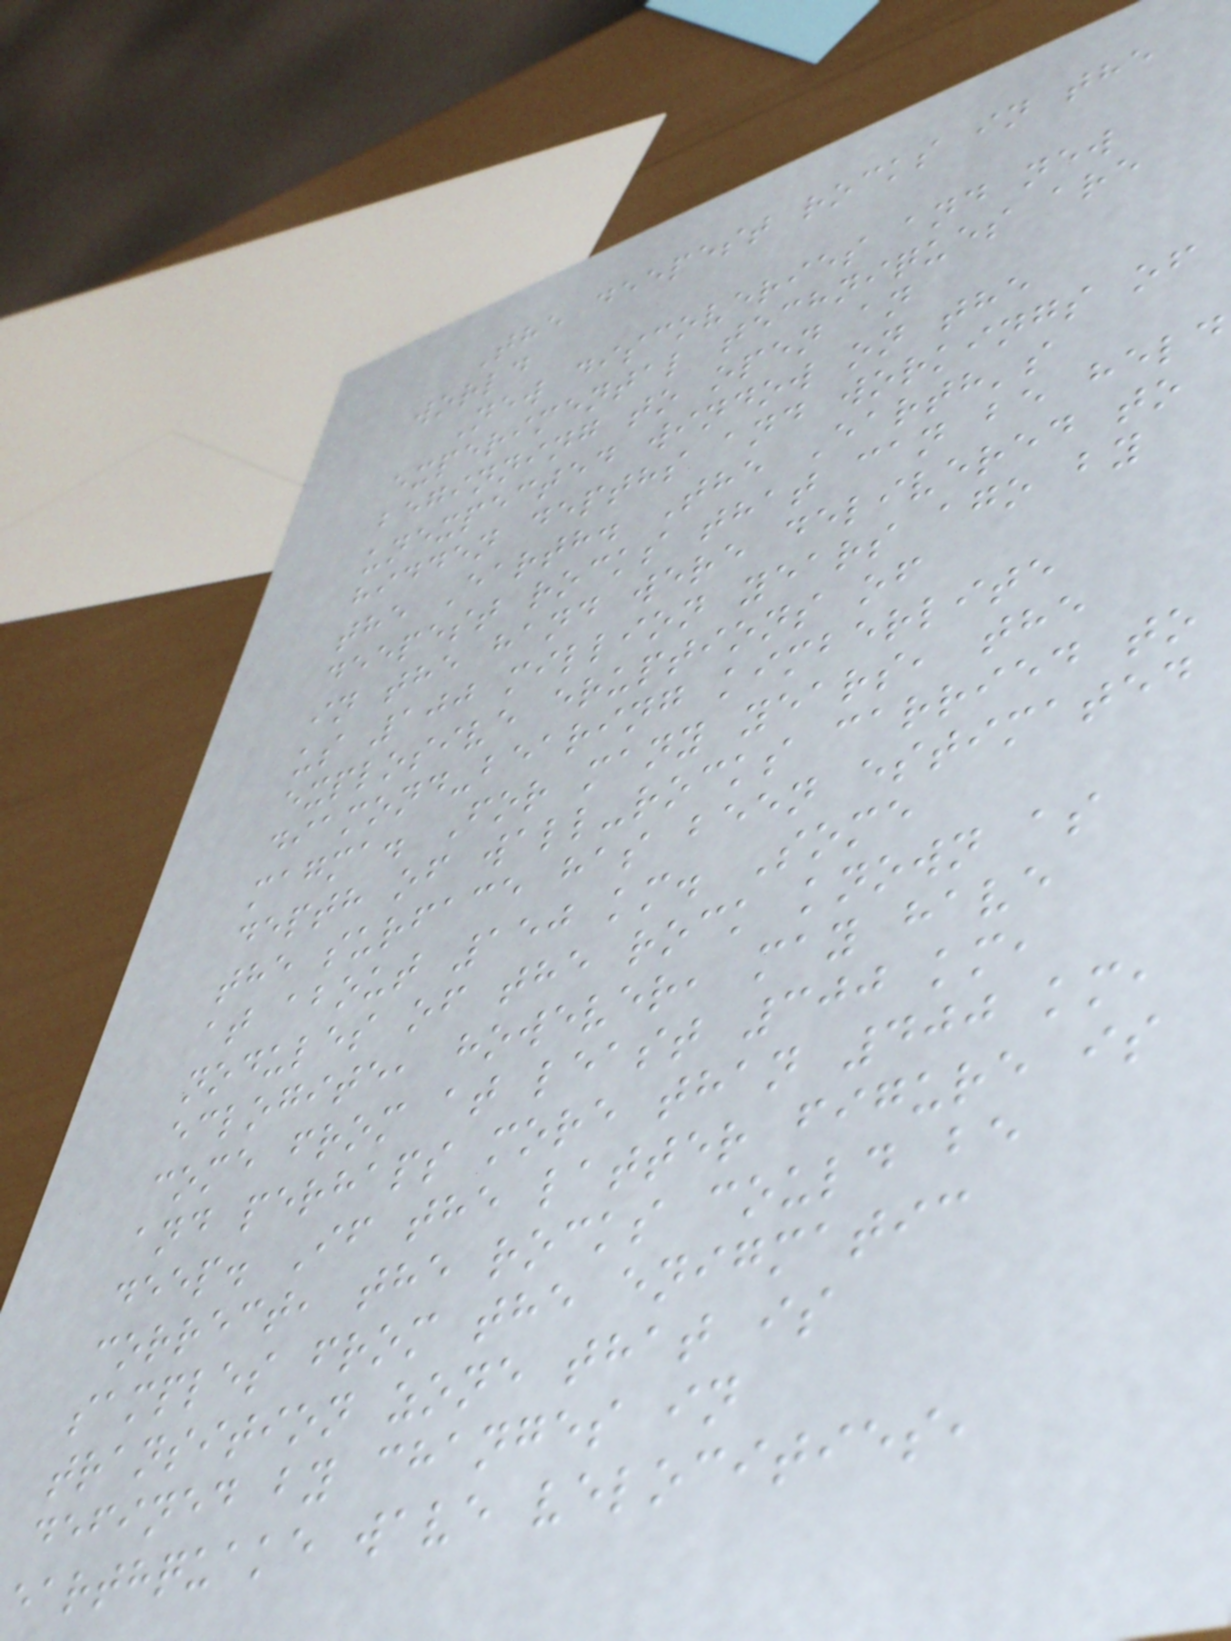The deepest rocks in the
world
New discoveries and new
experimental techniques are
beginning to open an
unexpected window on the
hidden depths and workings of
the Earth. The Earth's
deepest rocks that can be held
in the hand were delivered to
us 100 million years ago by
explosive eruptions of
diamond-bearing kimberlite
magma. For many years, the
depth of wall-rocks carried to
the surface has been estimated
at about 150 km. Some
nodules of the rock known as
eclogite, however, may have
come from at least 300 km,
and perhaps more than 400 km,
deep. If the latter figure is
correct, the rocks could be
samples from the enigmatic
transition zone that is
defined by changes in
earthquake wave velocities,
